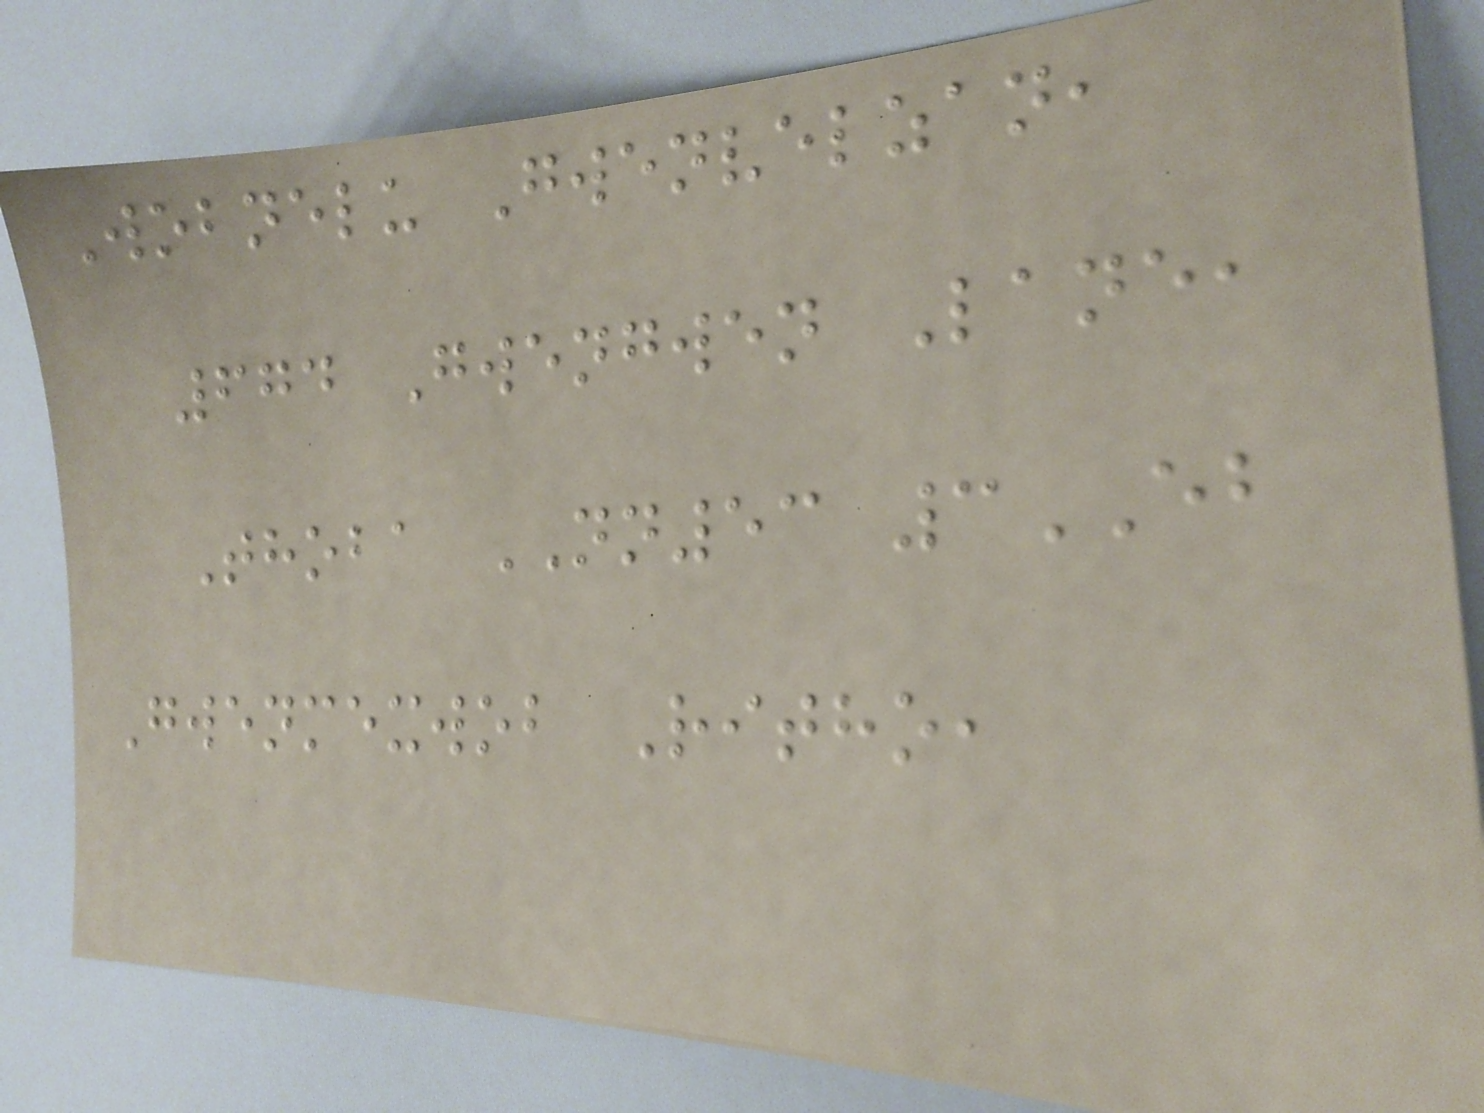Wobnelu Gwenvelzan,
674 Gwengwen Lane,
Thoba NN53 3EB
Gwenmexwob Ritho,
